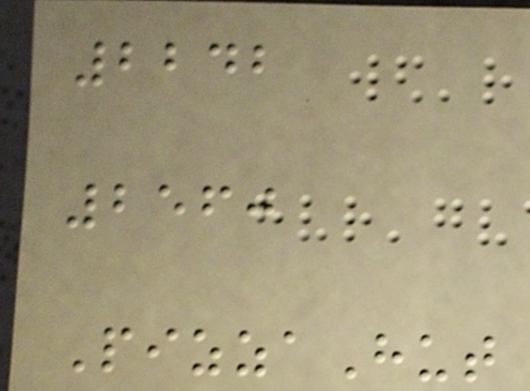2242
2560
PizzaHut
